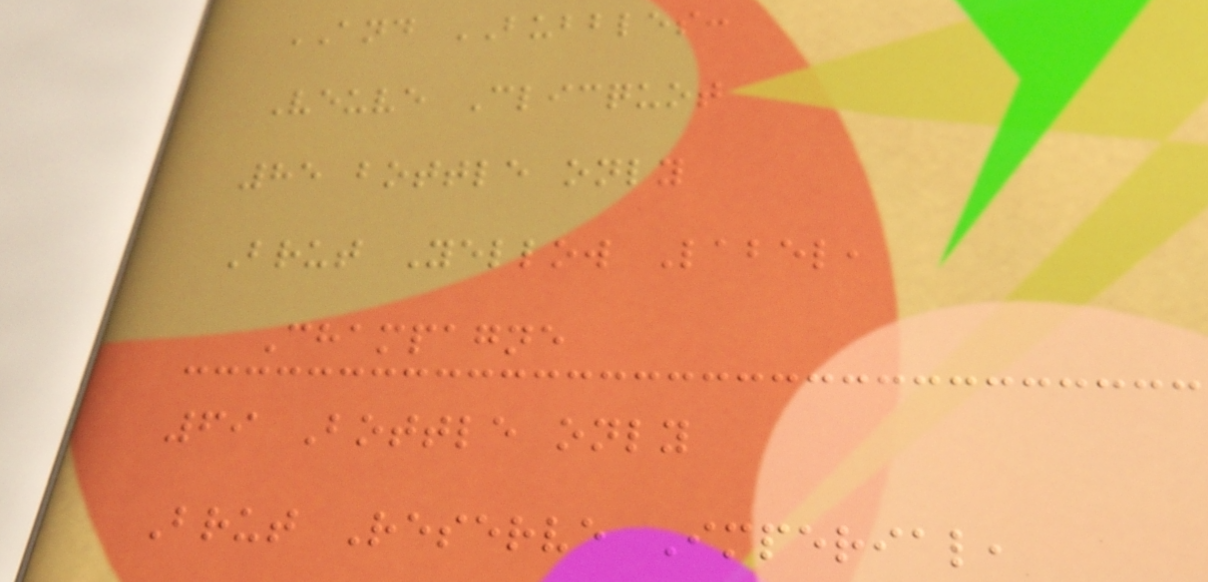AND BUBBLES:
Veuve Clicquot
85 bottle only
Brut Yellow Label,
Champagne
69 Bottle only
Brut Reserve Imperial,
